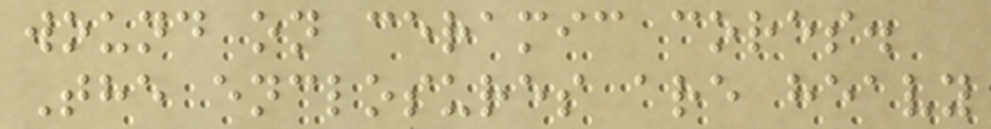wound on ceramic cores.
The enclosures are heavy
